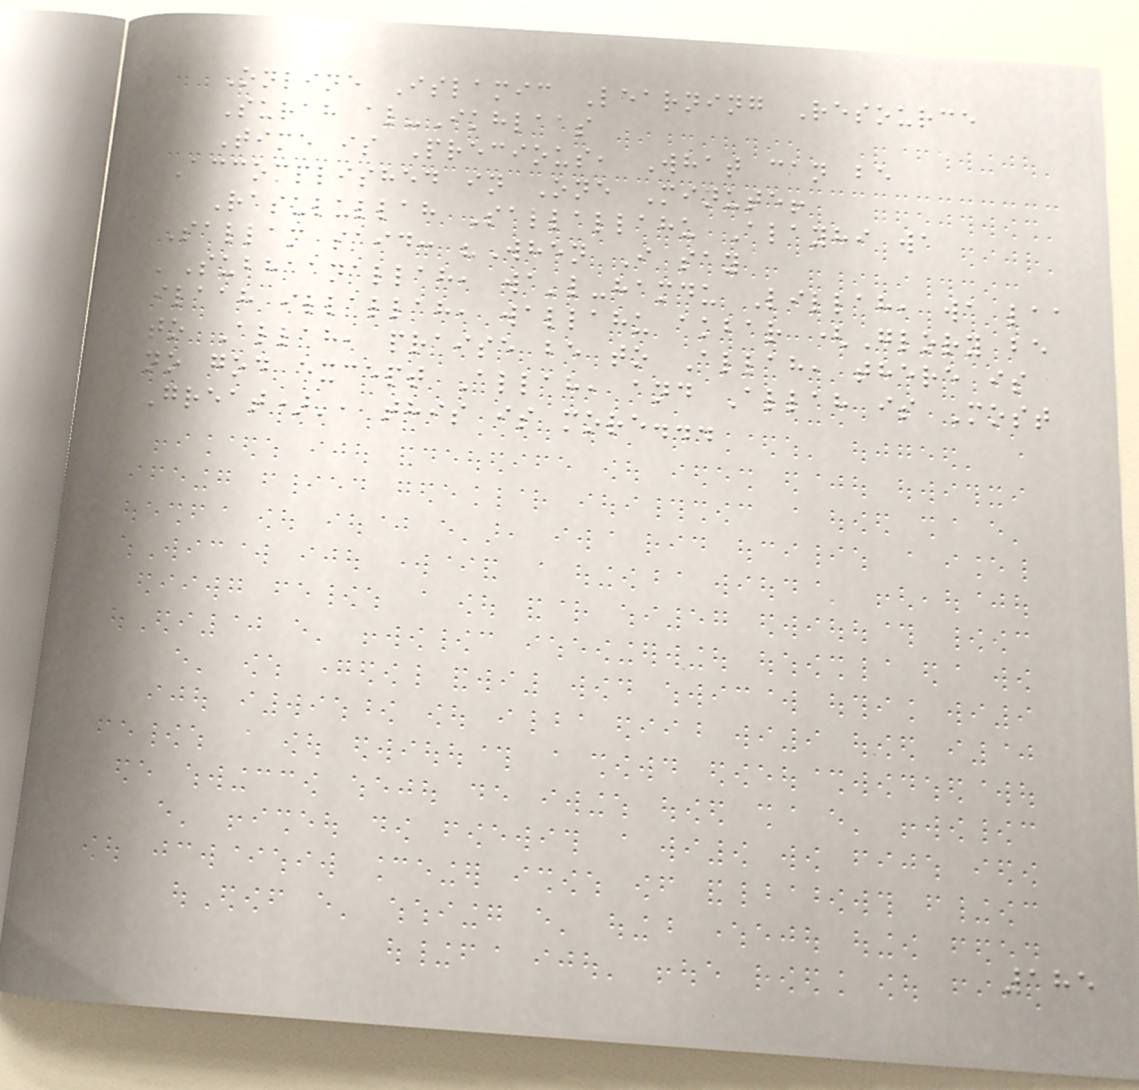Online Islamic Learning Resource
Surah al-Ikhlaas
Time is Precious, What can be
Accomplished in One Minute!
Rasulullah Sallallahu Alayhi wa
Sallam said: "When I say
'Subhaanallah, wa'l-hamdu Lillah, wa laa
ilaah illallah, wallahu akbar (Glory be
to Allah, praise be to Allah, there is
no god except Allah, and Allah is Most
Great)', this is more...
185
